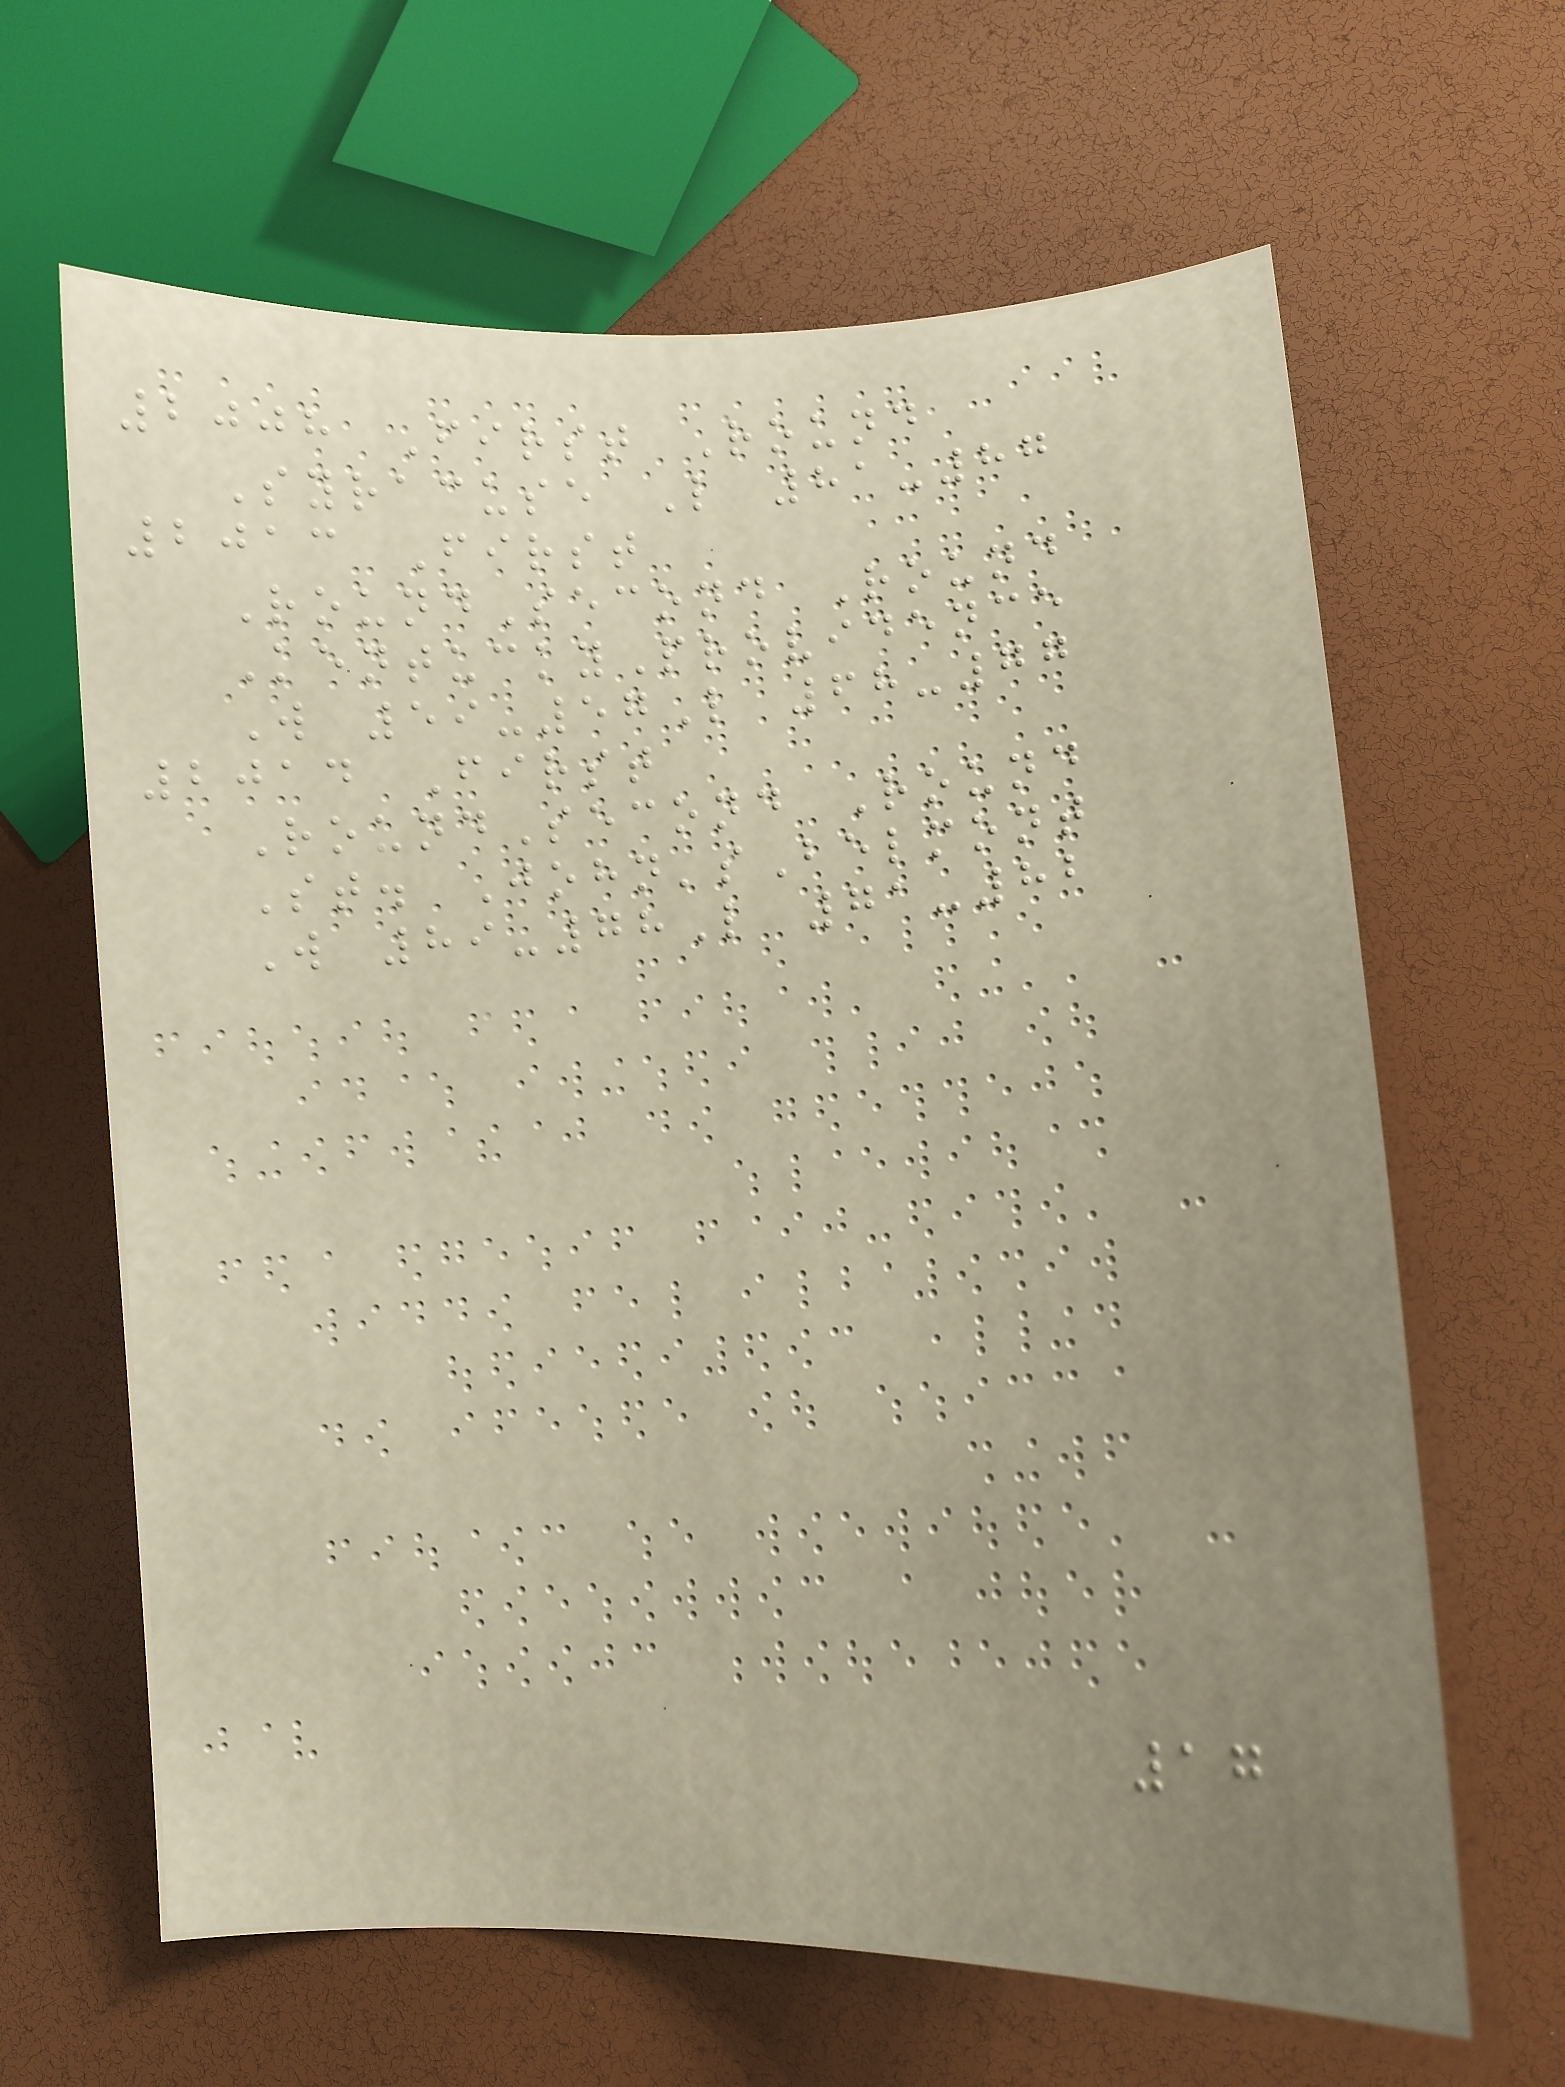2008 First Round
Syracuse L 81-87
2013 First
RoundSecond Round
KentuckyProvidence
W 59-57L 68-77
2014 First
RoundSecond Round
St. John'sBelmont
W 89-78L 71-82
17
